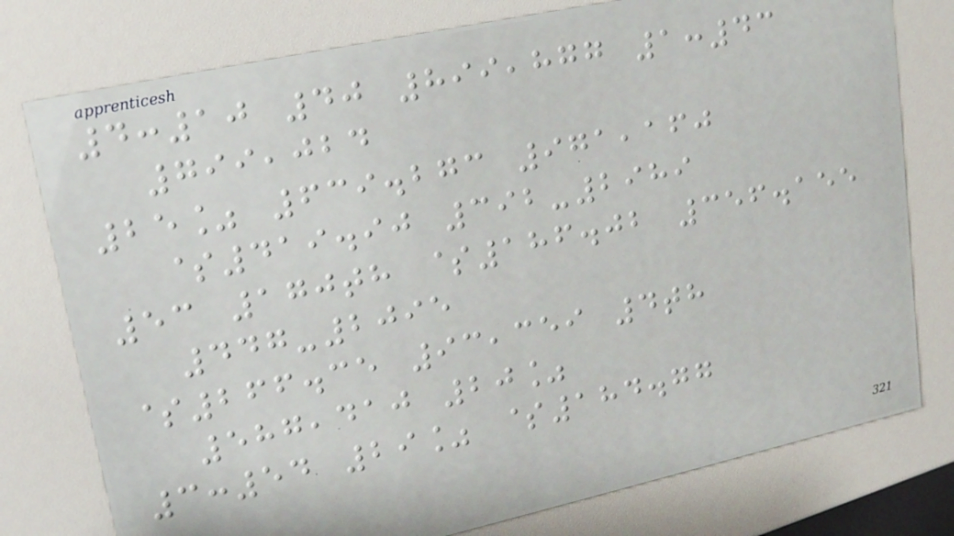4:10 40 899,877 1:43
799,024
25% 639.273 971,160
$419.90 392-2989
53 170th $186.02 356.155
447-2095
$266.35 93,359 4th
587,410 20%
3:54 29% $184.77
